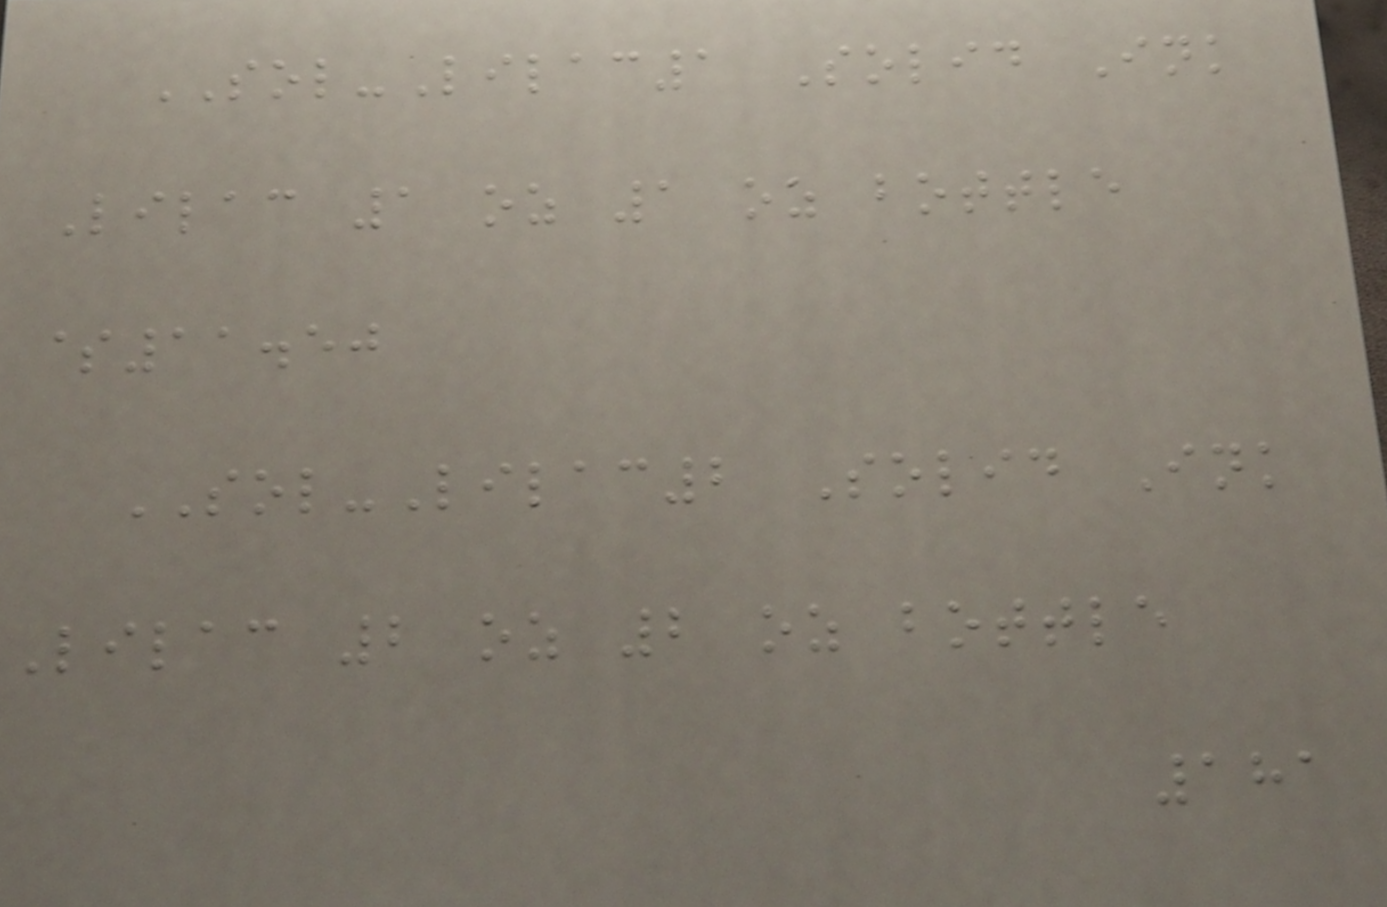SOL-Lilac1 Solid Ink
Lilac 1 oz 1 oz bottle
$11.50
SOL-Lilac2 Solid Ink
Lilac 2 oz 2 oz bottle
181
